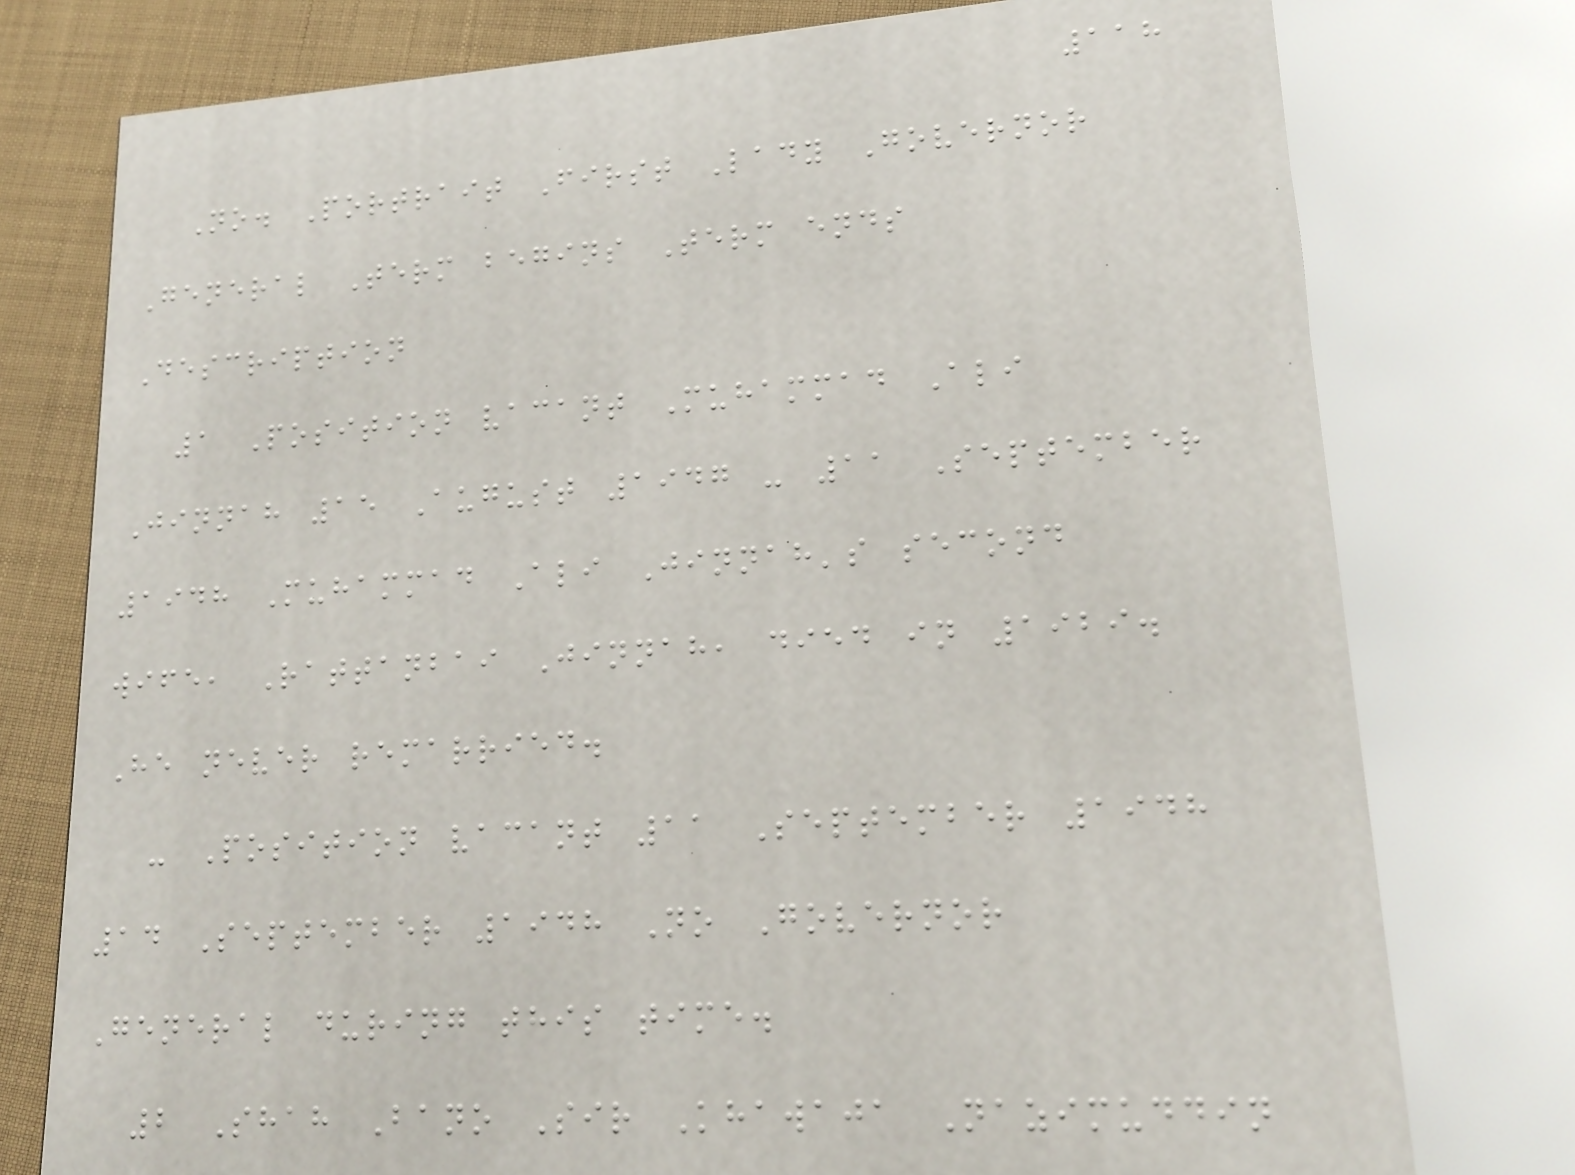118
No. Portrait First Lady Governor
General Term begins Term ends
Description
1 Position vacant Muhammad Ali
Jinnah 15 August 1947 - 11 September
1948 Muhammad Ali Jinnah's second
wife, Rattanbai Jinnah, died in 1929.
He never remarried.
- Position vacant 11 September 1948
14 September 1948 No Governor
General during this time.
2 Shah Bano Sir Khawaja Nazimuddin
